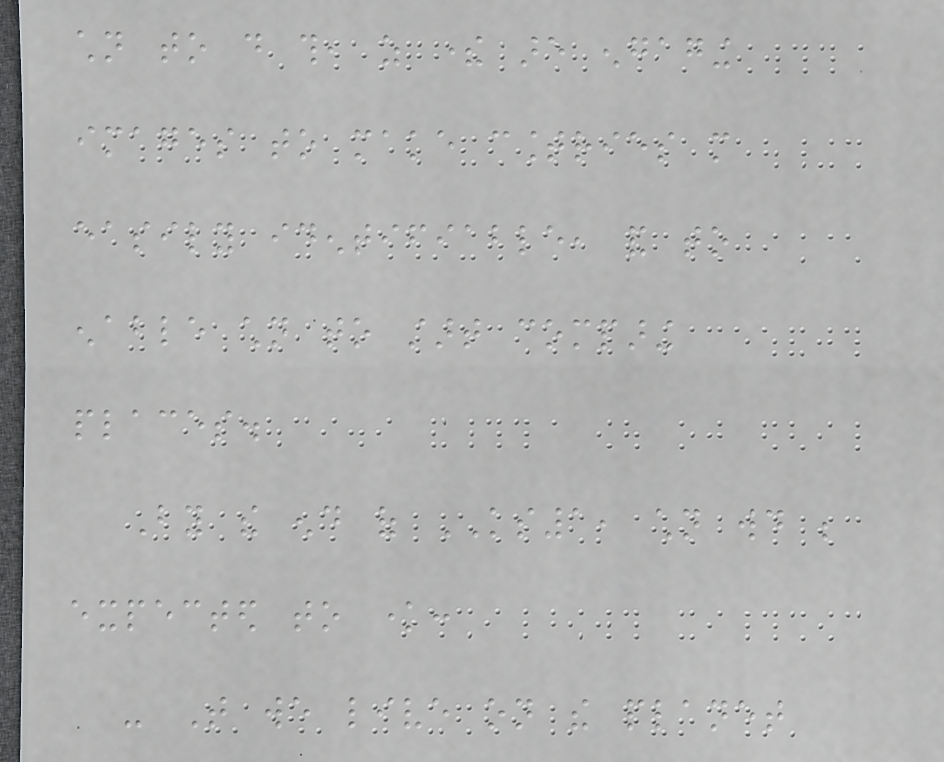children to do this, as there are engaging
images to make countries more
easily identifiable, and to
enable children to start comparing
places.
By the end of KS1, children would be
expected to know:
- That we live on the planet
